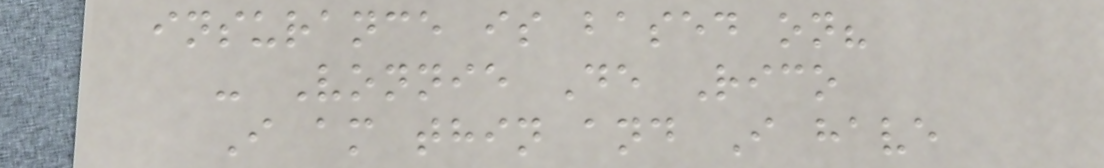insurance is based on?
- Vonnie De Rico
I am thin and I have
